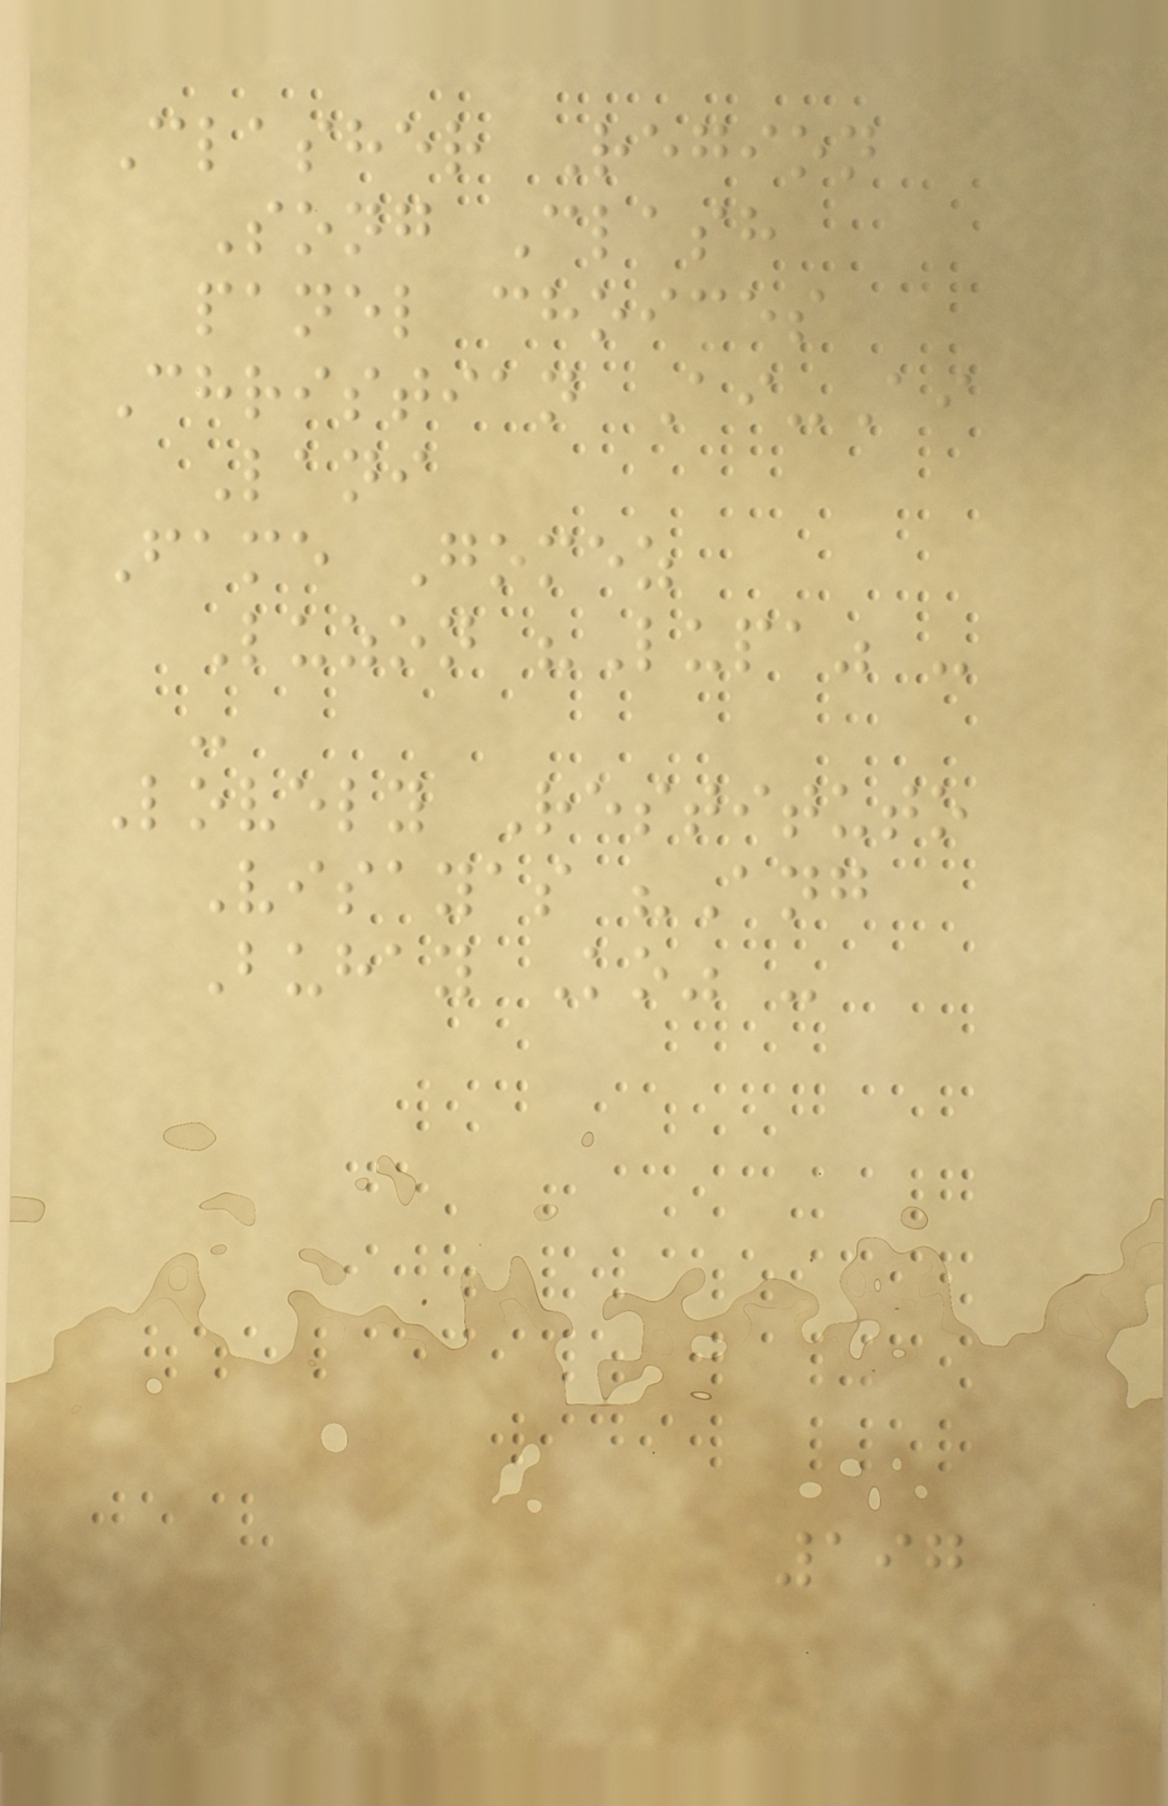Clasher Region
Song Clash
panel choices
Christian Ai-Ai
Lani
Fame Gomez
Luzon "Lupa" -
-
Lovely Restituto
Visayas "Ang
Buhay Ko" -
197
